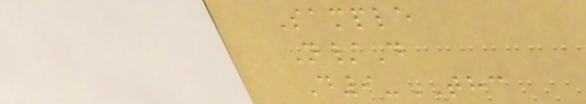Sample
N/D
D9-THC
